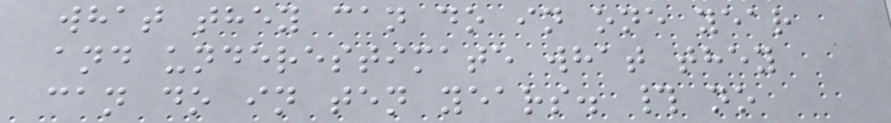what they can do in one year
and underestimate what they
can do in ten years. # no
